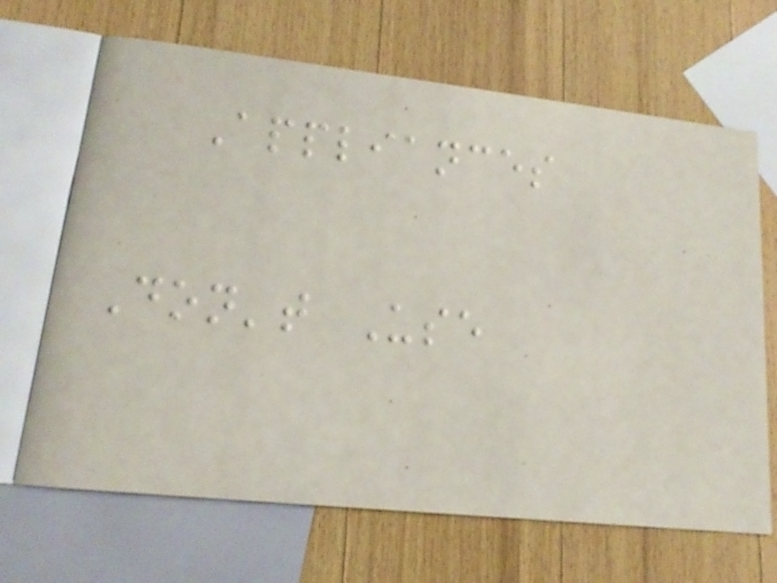Appliances
Don't Use
